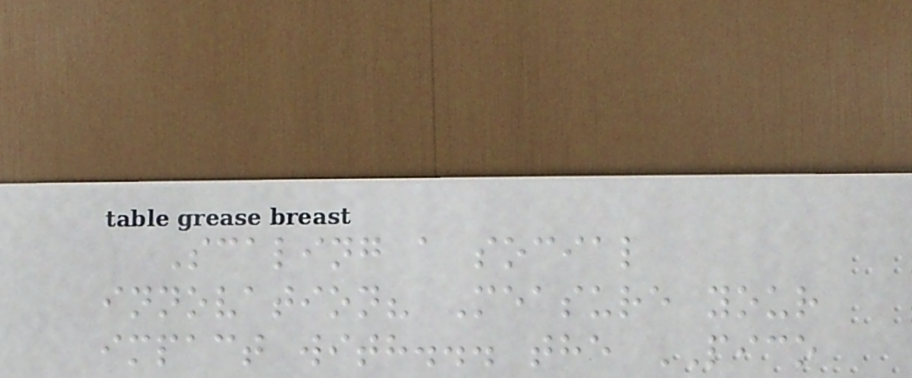Scaling a social
innovation? Measure your
impact with... the PICO
